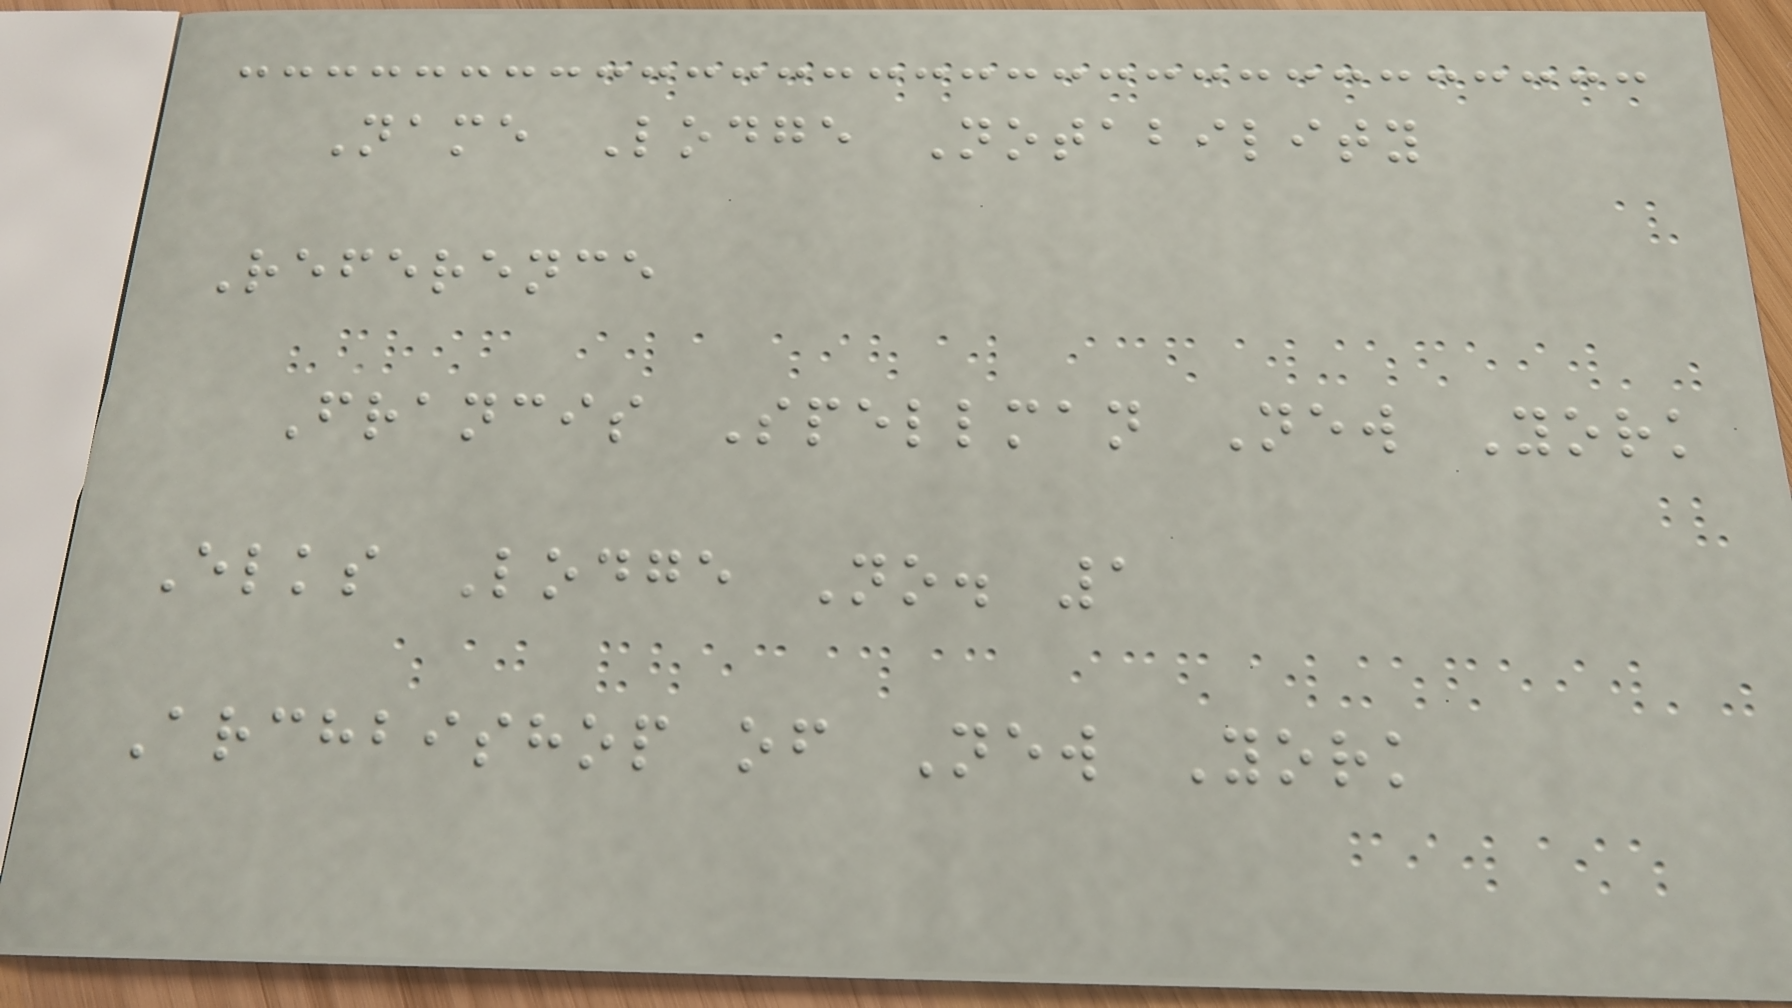Name Lodge Notability
Reference
Francis Spellman New York
Elks Lodge No. 1
Archbishop of New York
